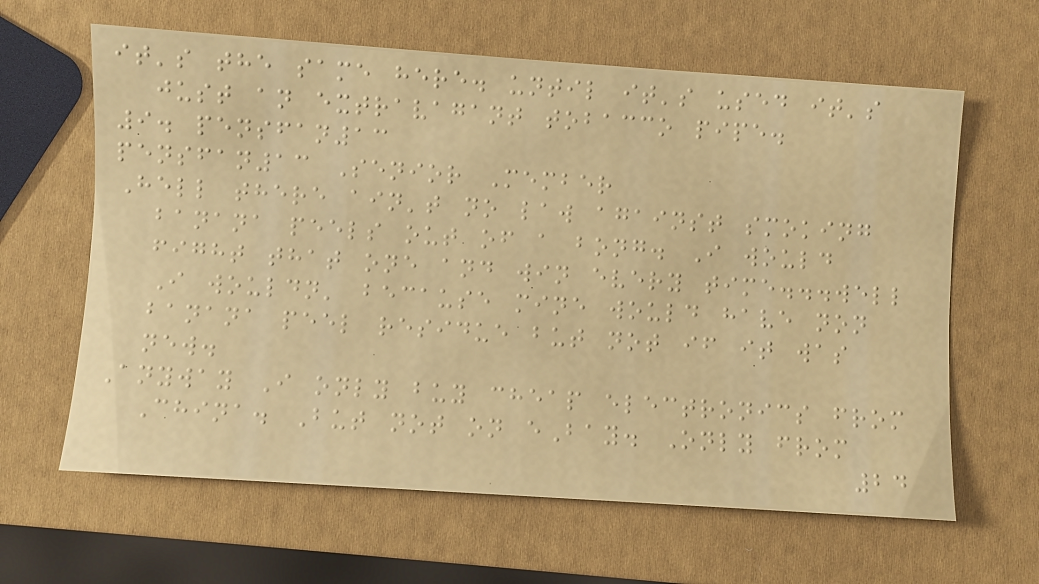it's the same here. until it's used it's
just an extravagant tobacco pipe.
9. pensfan13
pensfan13 Senior Member
Hell there ain't no law against smoking
banana peels out of a bong. I would
fight that one and win every time...well
I wouldn' because mine would have non
banana peel residue but not if it was
new.
Anyway I only buy cheap electronics from
China. But not on eBay. Only from
24
